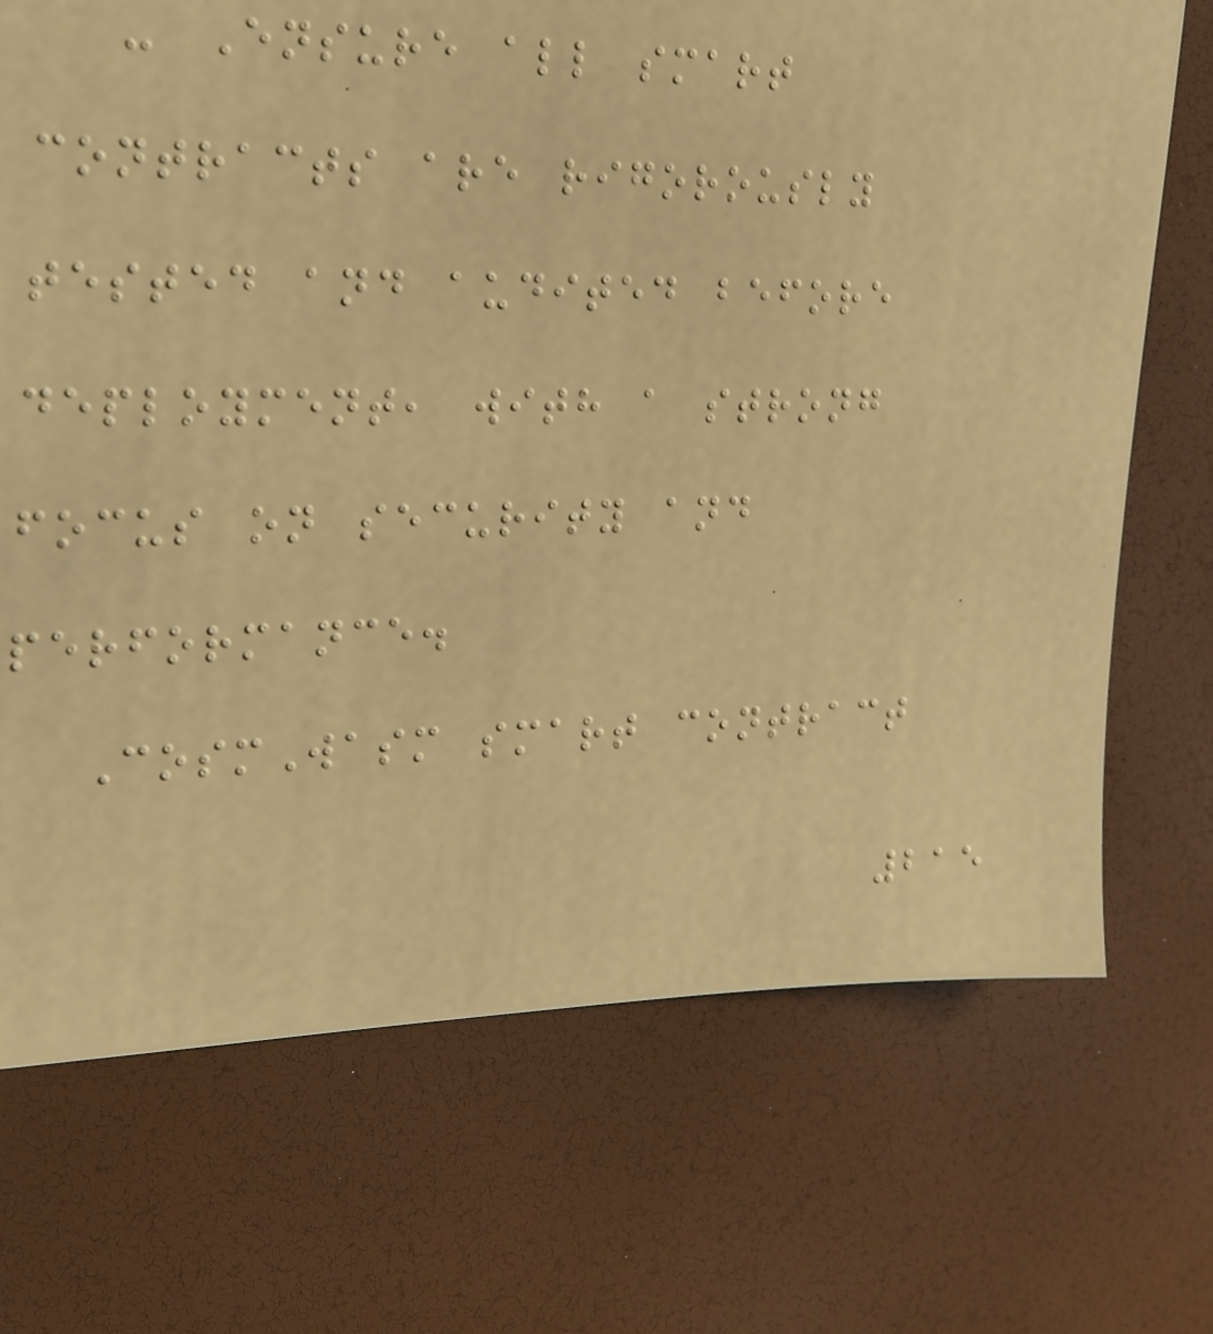- Ensure all smart
contracts are rigorously
tested and audited before
deployment, with a strong
focus on security and
performance.
CosmWasm smart contract
215
